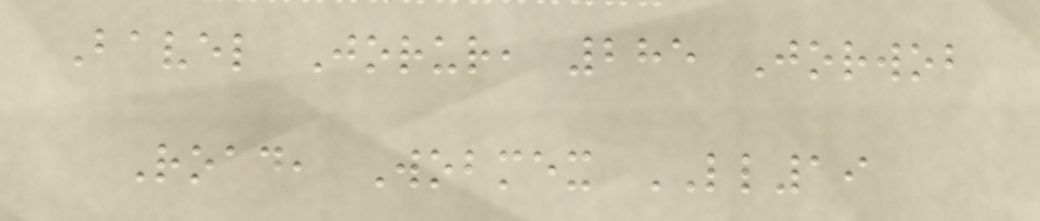Bavel Jorur, 285 Jorwob
Road, Wobmex LL19
